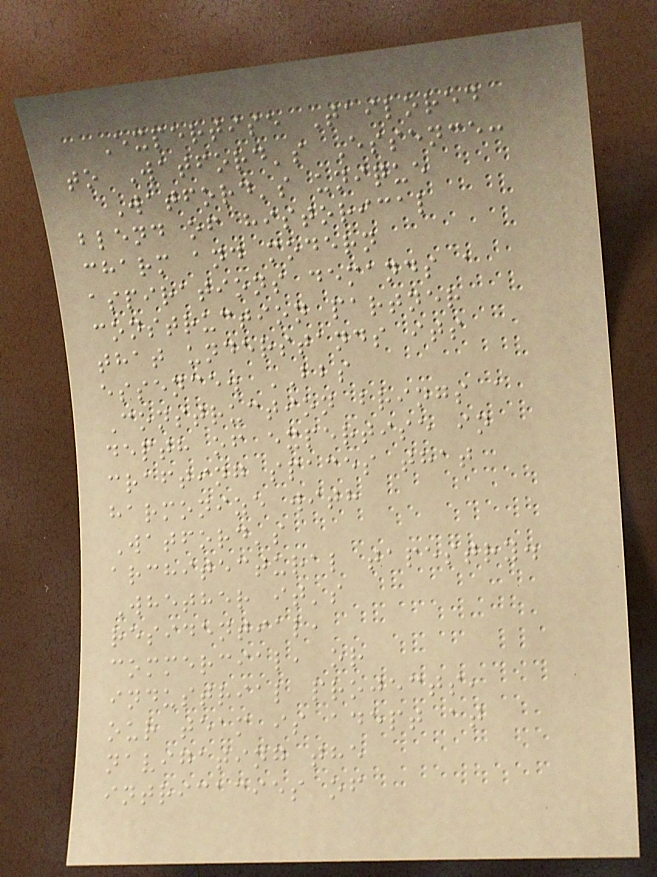Expertise Tailored
to Watford's Essence:
Watford's unique
blend of historical
charm and modern
aspirations demands a
construction partner
that understands its
essence. BBS
Construction brings a
depth of expertise in
crafting spaces that
harmonize with
Watford's
architectural tapestry.
Whether it's
residential,
commercial, or
industrial projects,
our team is adept at
navigating the
intricacies of
